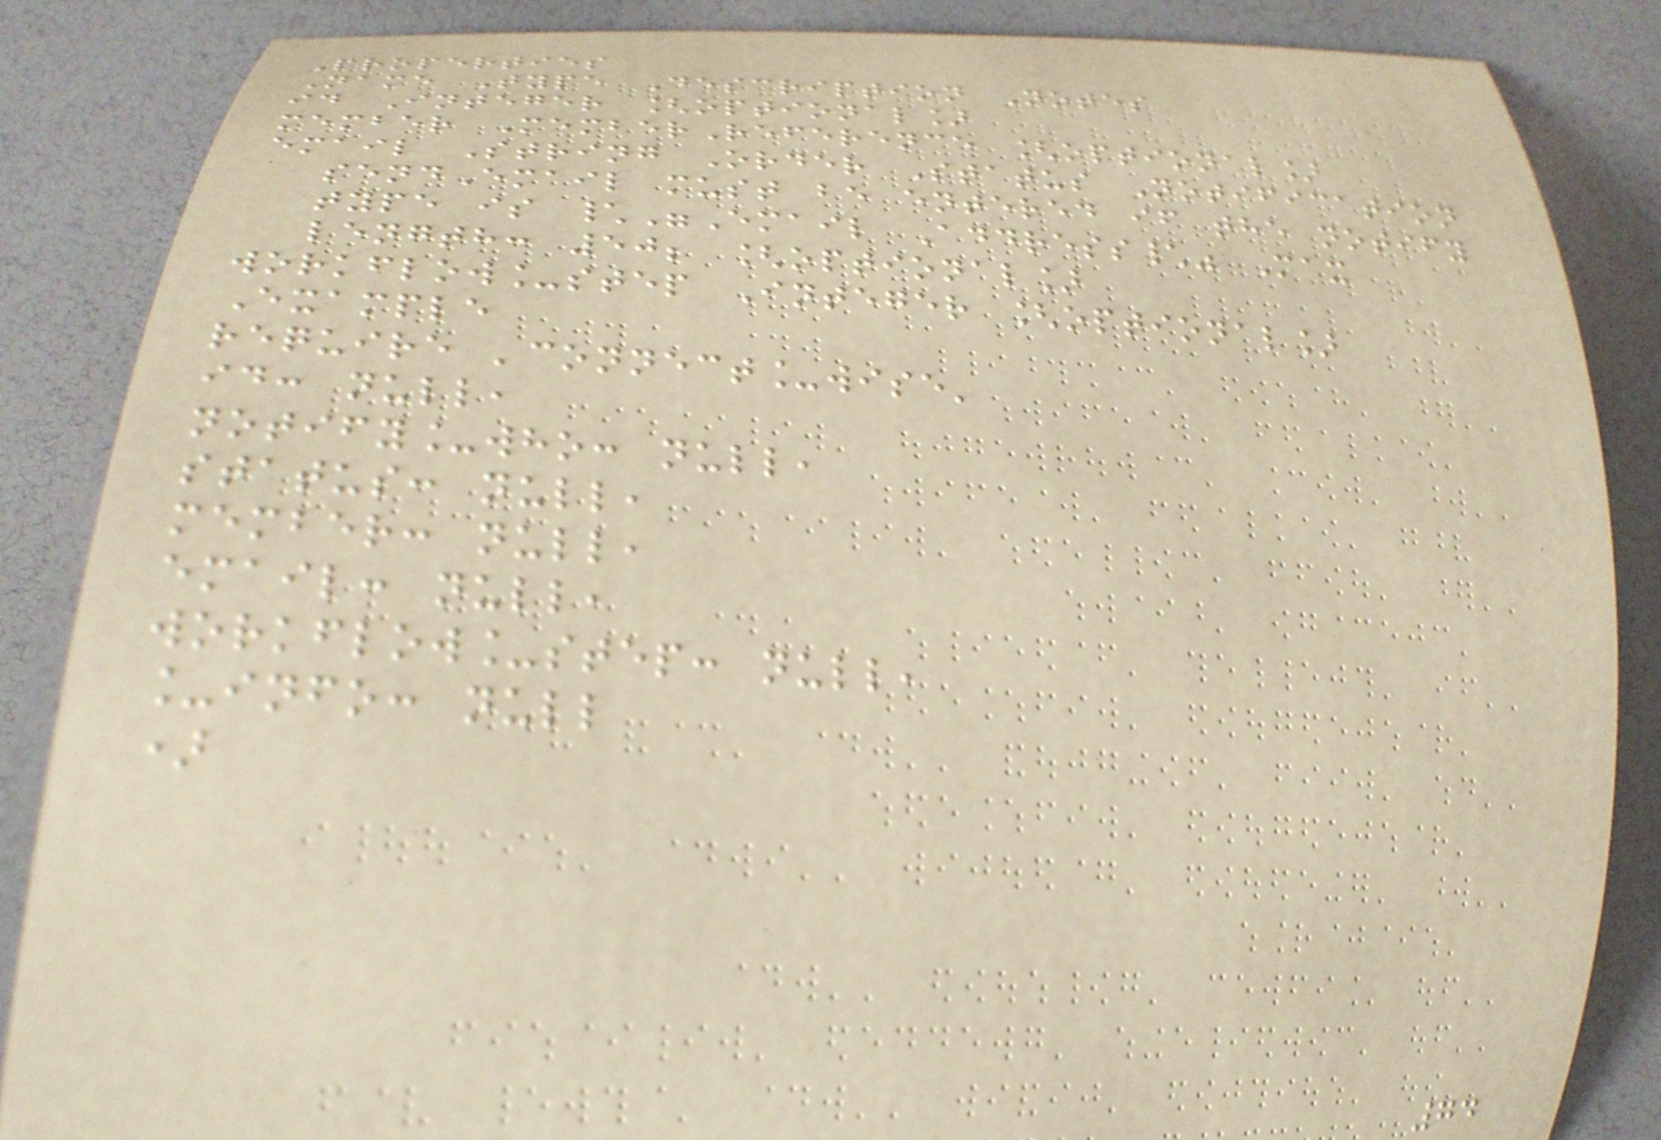Properties
Name Type Description Notes
id Integer [optional]
member MemberReference [optional]
email String Order Status Notification
sendEmail must be entered if the notify
type is \"Email Address\" Max
length: 50; [optional]
workflow_step Integer [optional]
Example
require 'connect_wise'
id: null,
notify_who: null,
status: null,
member: null,
email: null,
workflow_step: null,
_info: null
)
74
